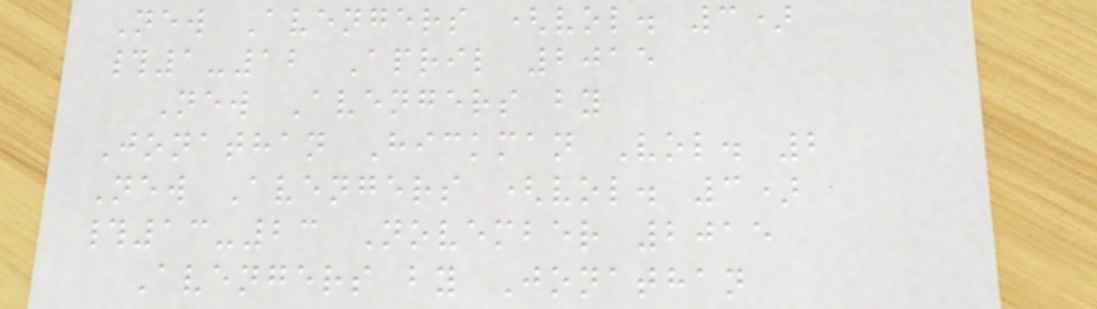New Avengers (vol. 3)
#1-12 April 2015
New Avengers by
Jonathan Hickman Vol. 2
New Avengers (vol. 3)
#13-23 November 2015
Avengers by Jonathan
